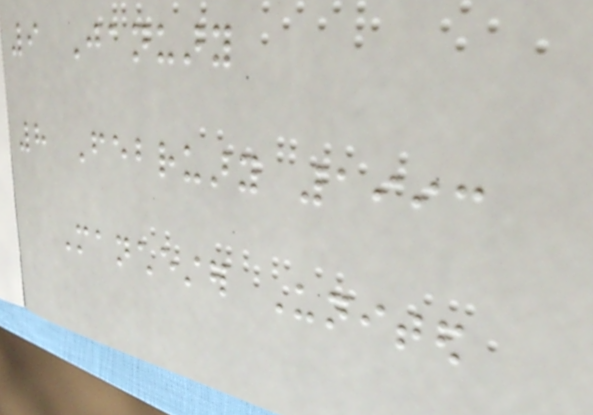9 January
8 February 1993
Manchester United
